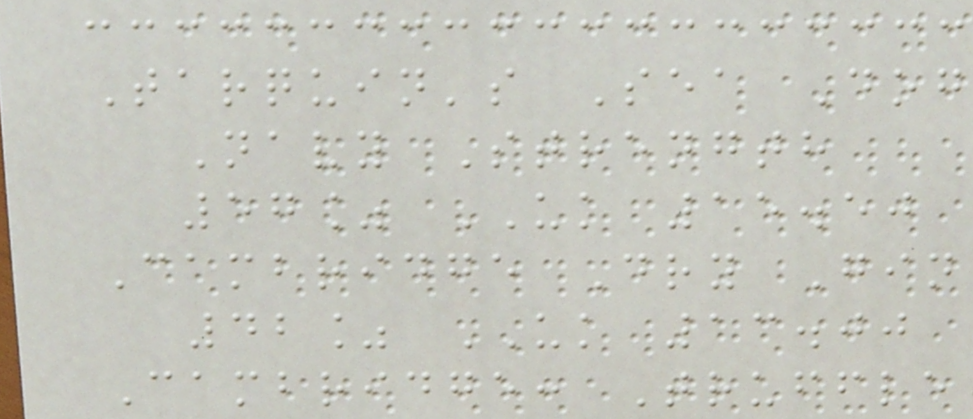Tarquin's Sea Dog
Navy Strength
57% UK 15.50
Cambridge Dry Gin
42% UK 13.00
Cambridge: Truffle
